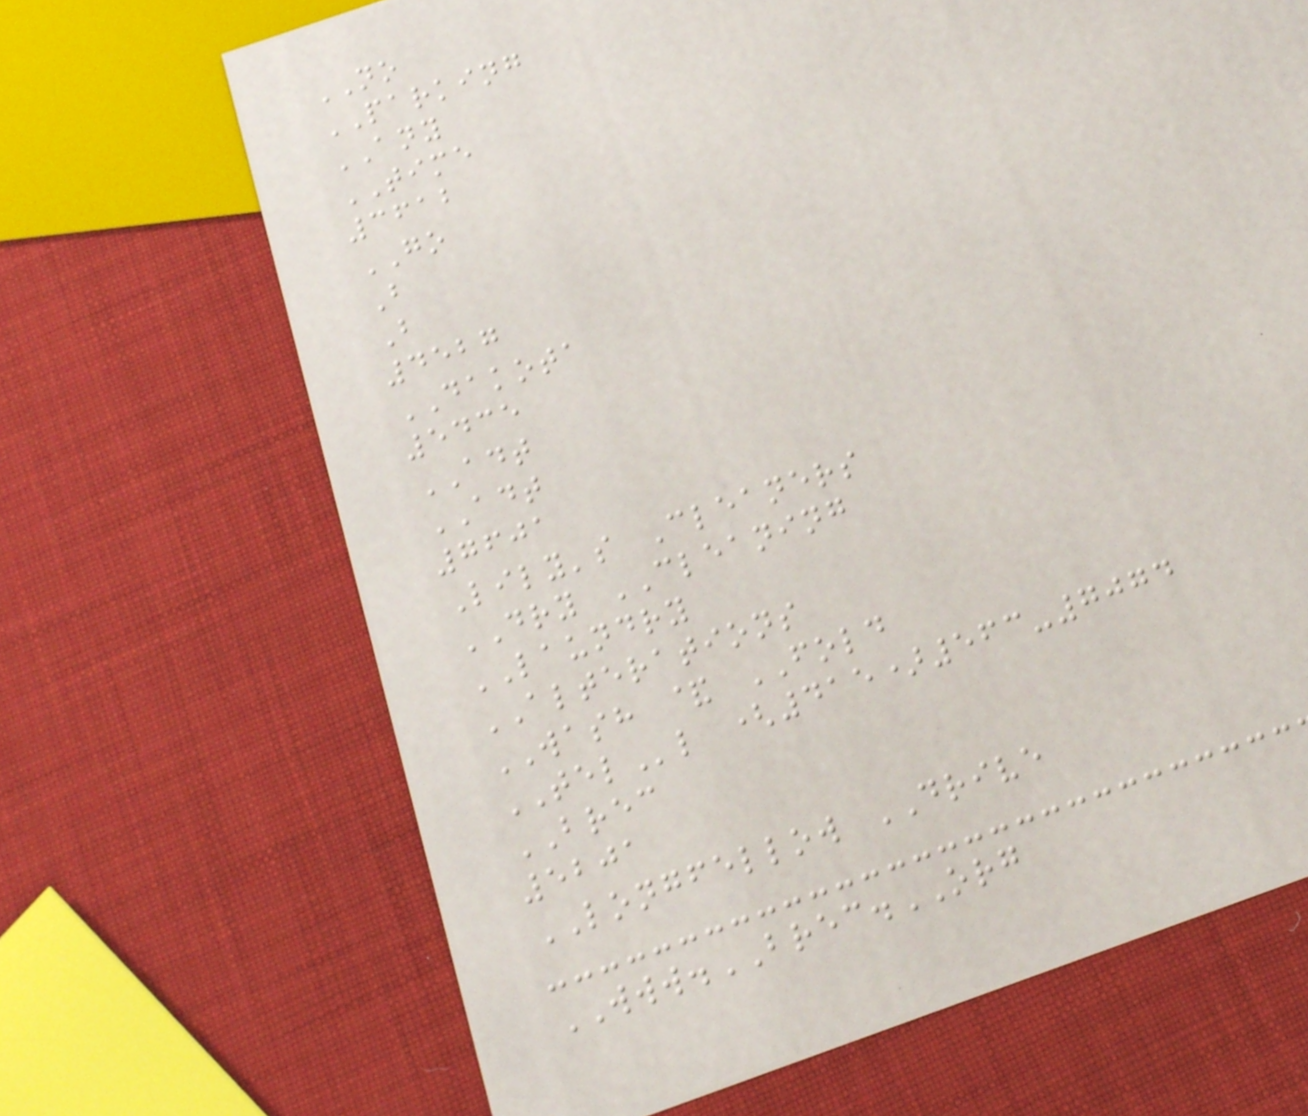NO
PARKING
ANY
TIME
3612
GO
B
B
4527
DAKOTA
5435
ADT
ADT
7601
Lily's Cleaners
DRY CLEANING
LAUNDRY
ALTERATIONS
WASH & FOLD
TELl (415)563-7074
BREC
5201
LONGFELLOW DRIVE
WWW.BREC.ORG
